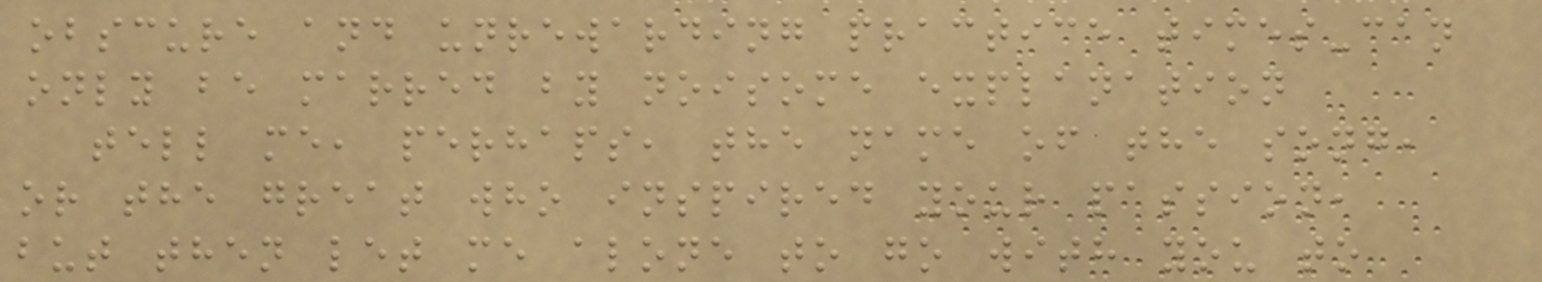obscure and unrewarding practice times-can
only be marred by noisome explanation
tell me, perhaps, the name of the song,
or the great who inspired your passion,
but then let me alone to go with you to
